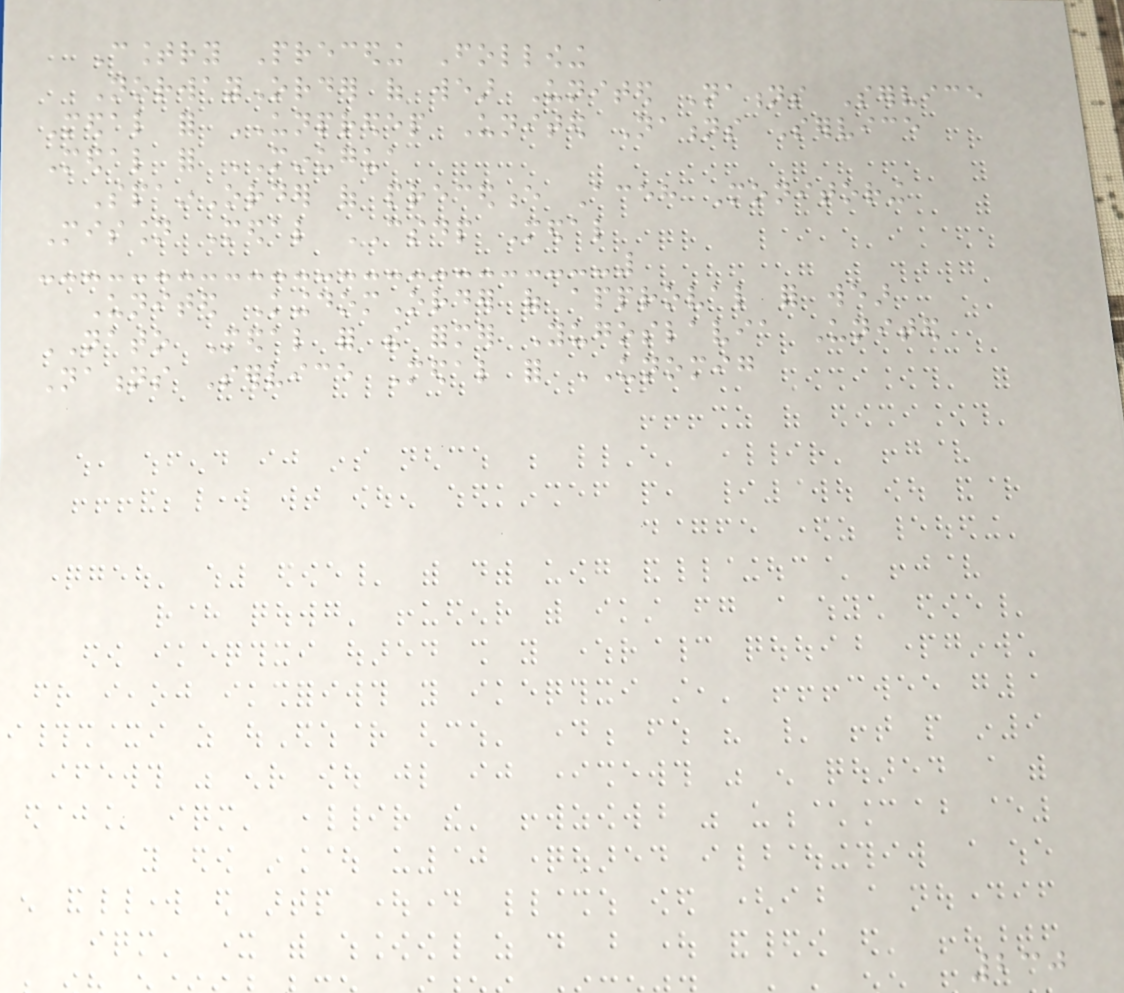Country Preceding Following
NorwayOrder of wear United Nations Service
Medal for UNPREDEP United Nations Service
Medal for MINUGUA
SpainOrder of precedence Aceh Monitoring
Mission Medal CSDP Medal
United KingdomOrder of approval for wear
NATO Medal for the former Yugoslavia United
Nations Service Medal for UNOMIG
230
